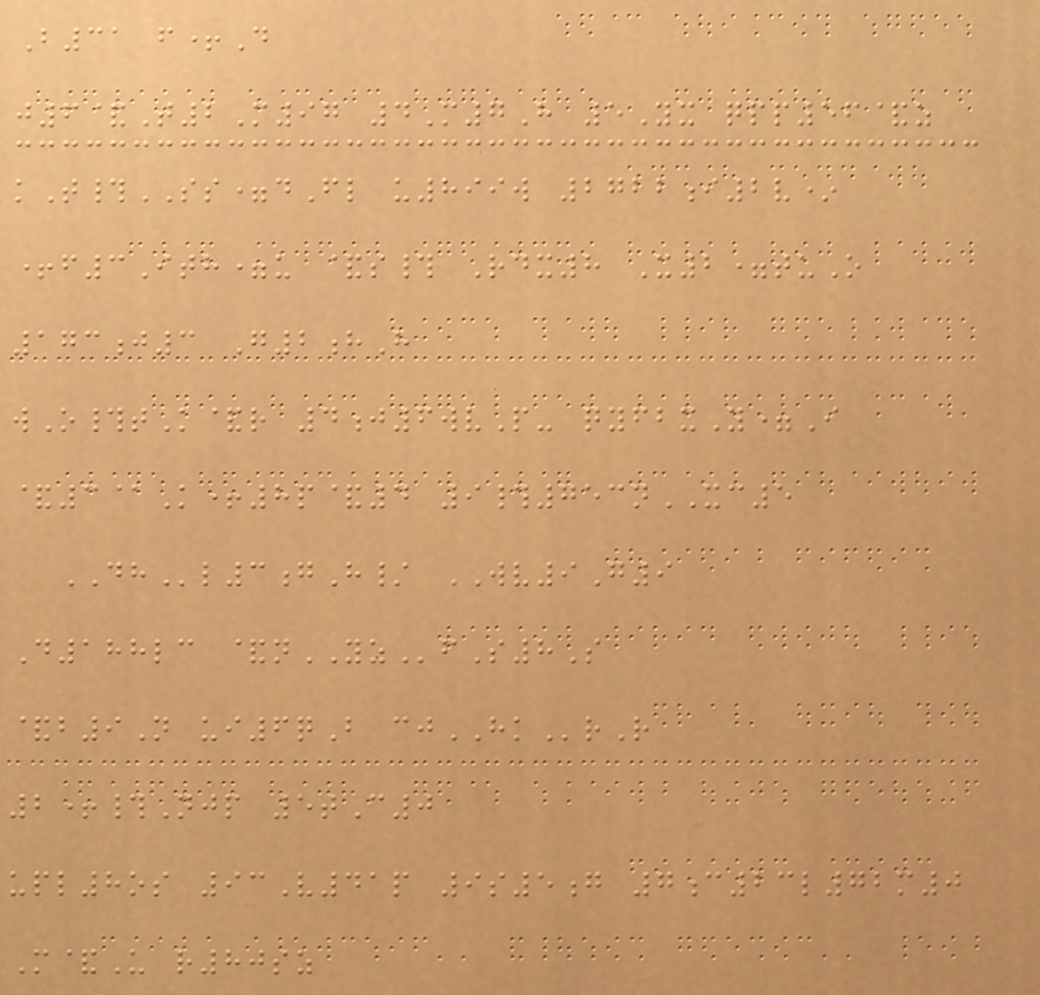B31 f+D
j6&T2M97 4M7H 5Yx qpp56&z
kT#SS=dFl u899w 2722i2v*
+f3Ith=u &s# Rdx8 X2=tuO
173j3 G2hH
wO#tK&r 4j6wvP- qyfbxY=I
&3@K+8p&4 9#753nXC5
DHl3gH/ WV9G9
D188lc &nYZfS8S
&b9N ui6qB cjHKrR
2+#Njp 5tC0
upl8os 93V41p 9s5g 7c23l72m0
M&U r80sz
